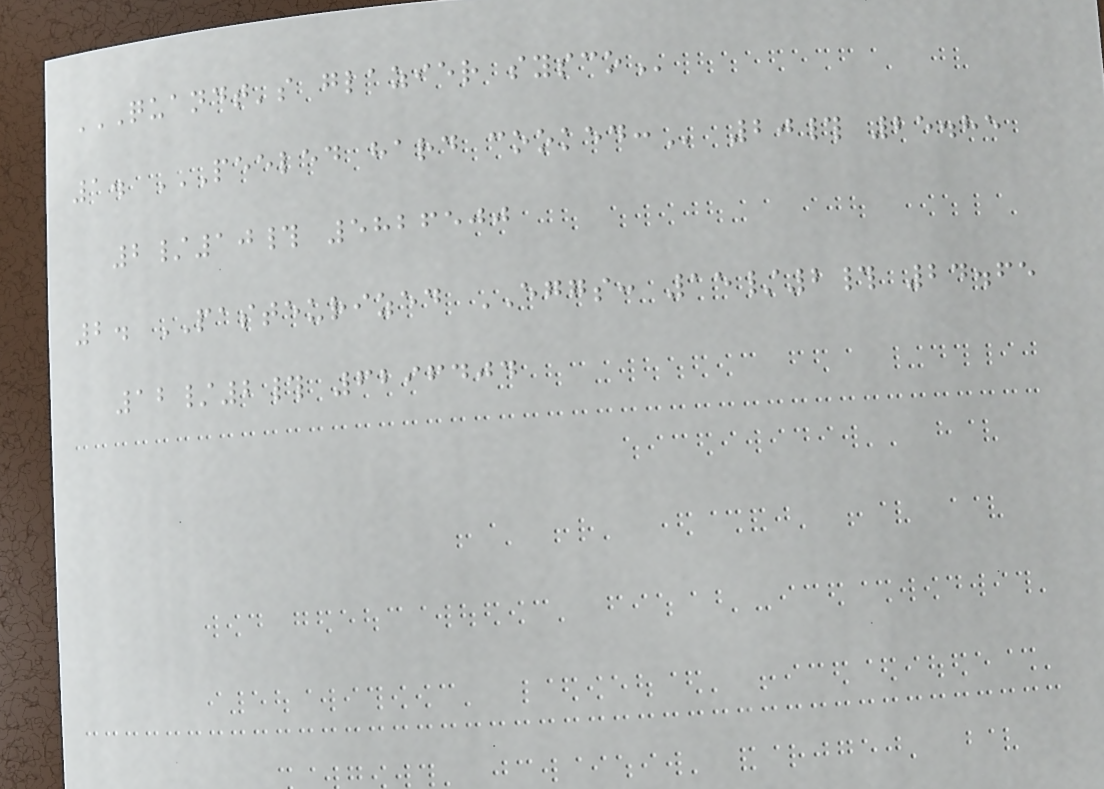QUANDT'S GLAZIER SYSCO
1. PEELED HARD COOKED: 20# 25.85
2/10# 5826500
2. PASTEURIZED EGGS: 15/2# 24.65
12/2# 6296404
